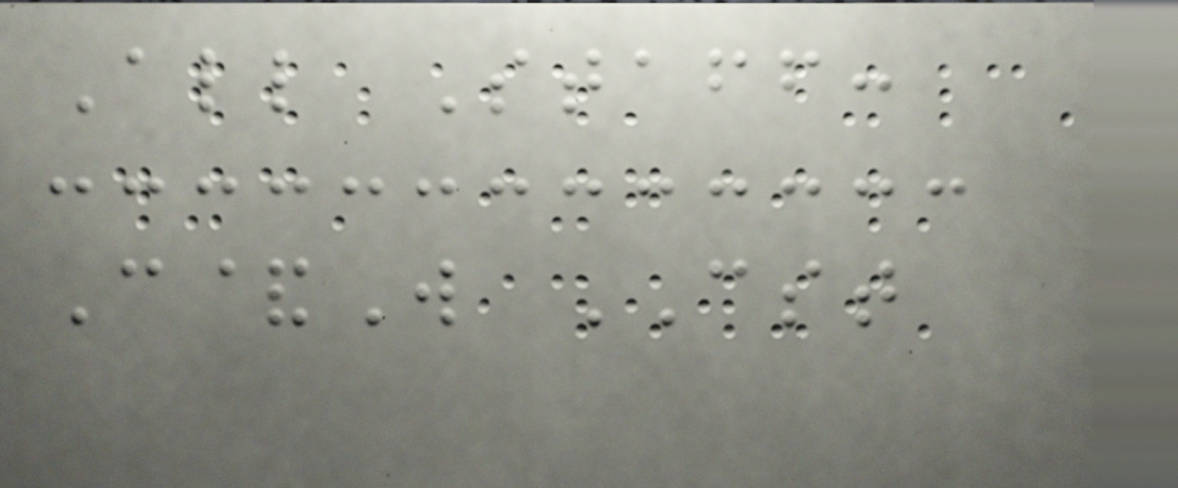All Staff:
C&W CST
